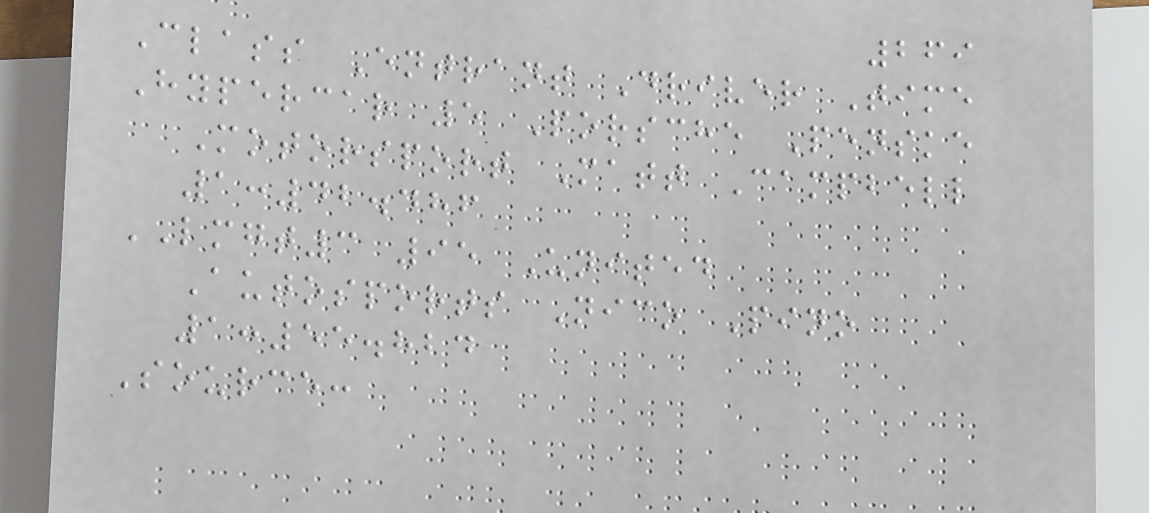269
Class Entrant Driver Time
Hypercar 5 Porsche Penske
Motorsport Matt Campbell
1:42.486
LMGT3 95 United
Autosports Nico Pino
1:55.824
Source:
